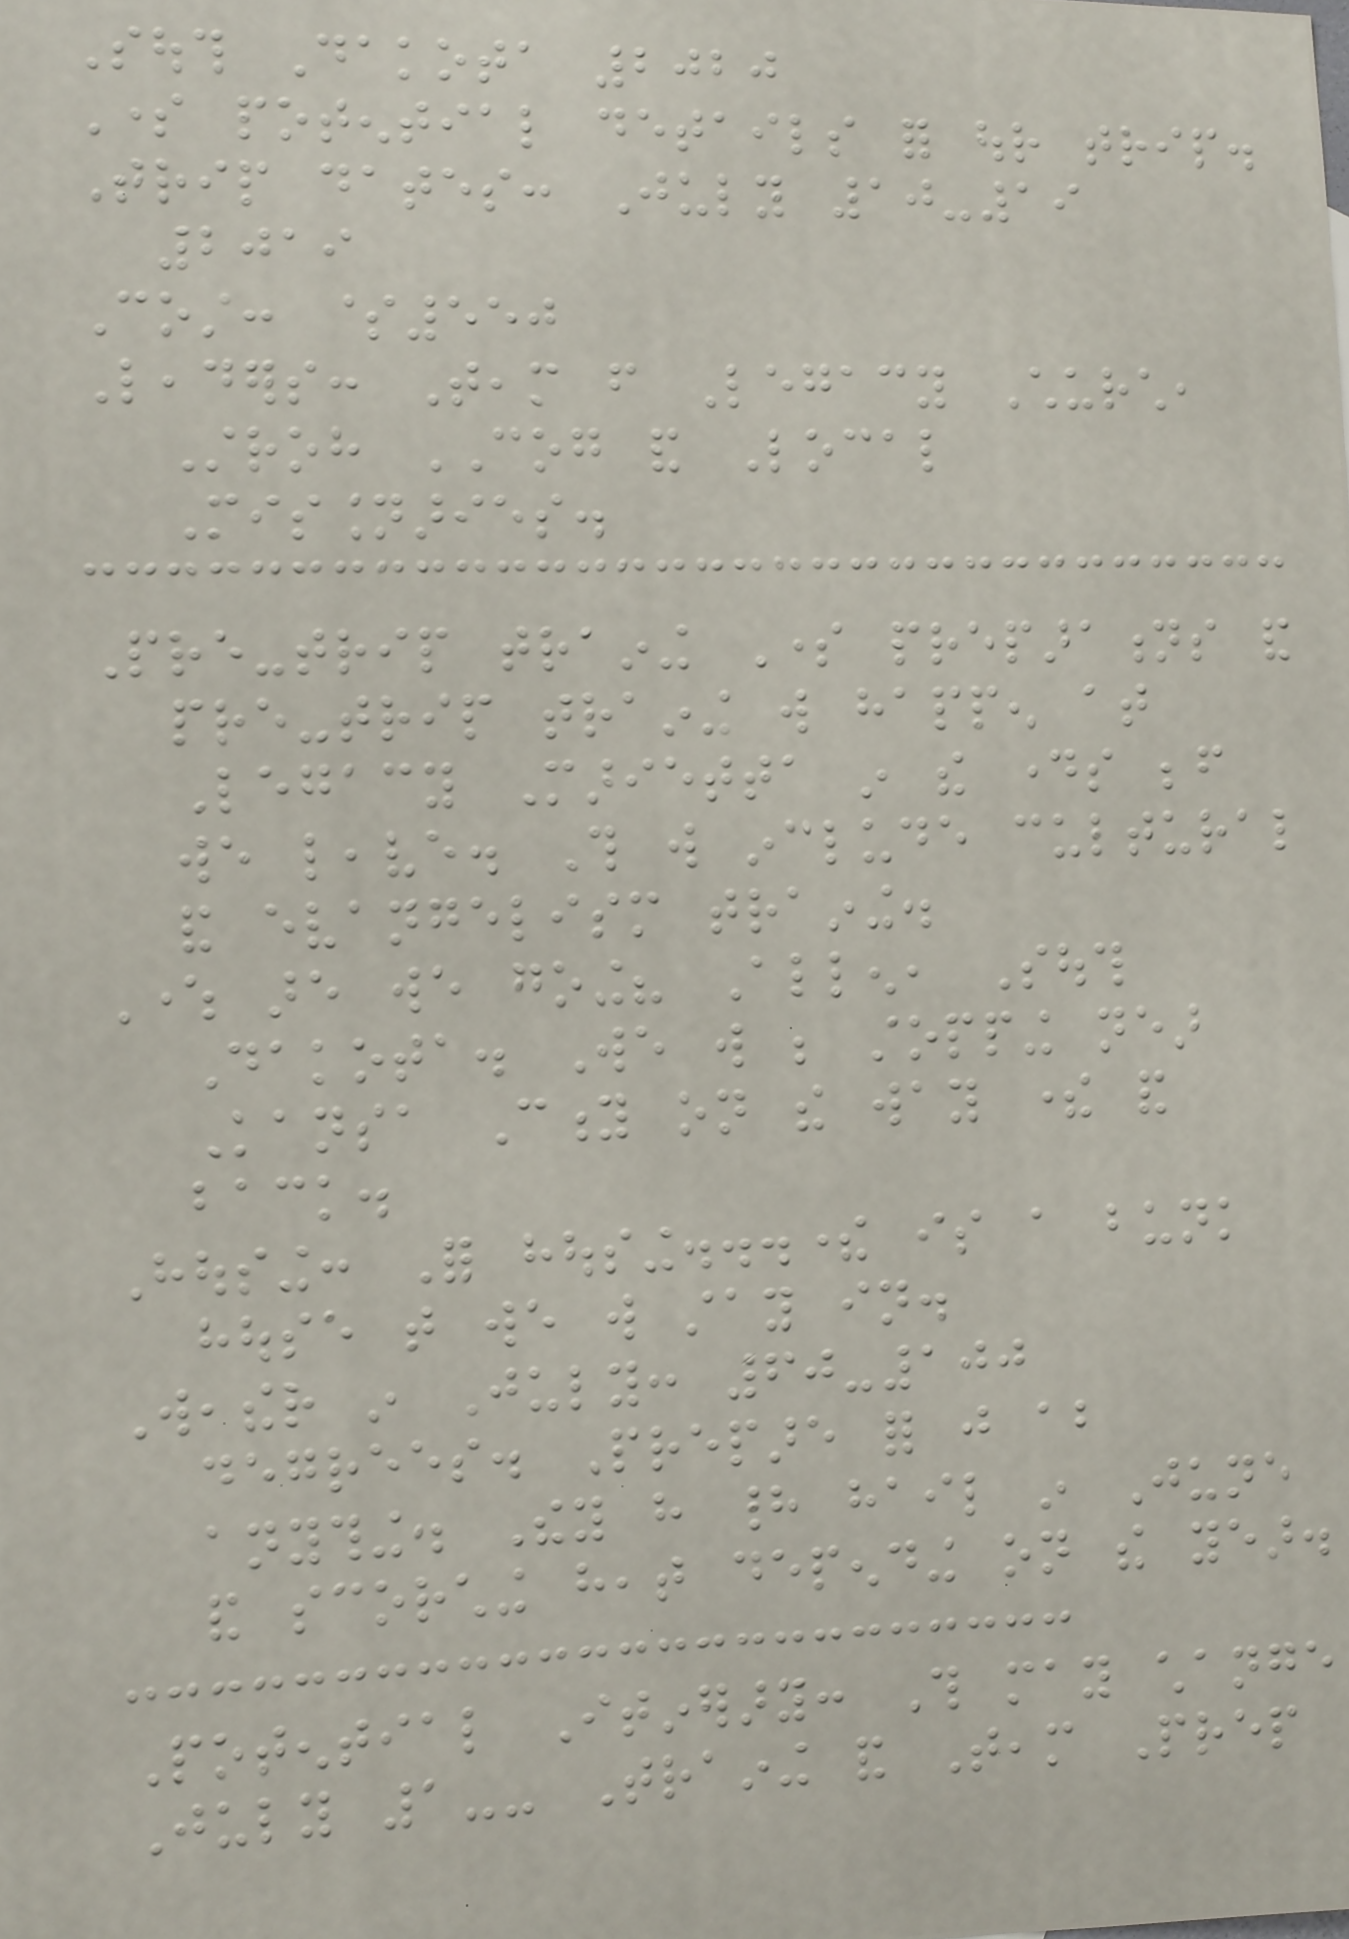South Dakota 2020
Some potential details for our trip.
Trip dates: July 10-19
2019
Cost: $550
Leaders: Team from Legacy Church,
Stroh COG and Local
Missionaries.
Pre-trip training Some preparations and
pre-trip training will happen at
Legacy Marietta in the days before
we leave. This will include cultural
and evangelism training.
Where are we going? Allen, South
Dakota. We will be stopping near
Kansa City on the way there and
back.
Housing: For housing...there is a bunk
house that we will stay in.
Weather in July: 60-100
degrees. Prepare for just about
anything. They have had hail in June
and scorching heat depending on the year.
Potential Itinerary: This may change
July 1-- Training and Team Prep
